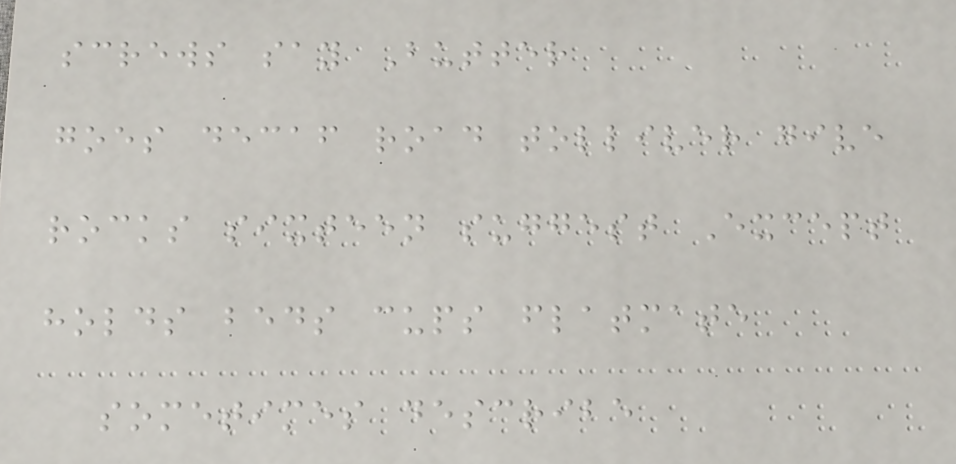screws say Butter
goes decaf road tolliver give
rocks sixteen suggest Except
holds beds cups flatmate
sometimes describe
